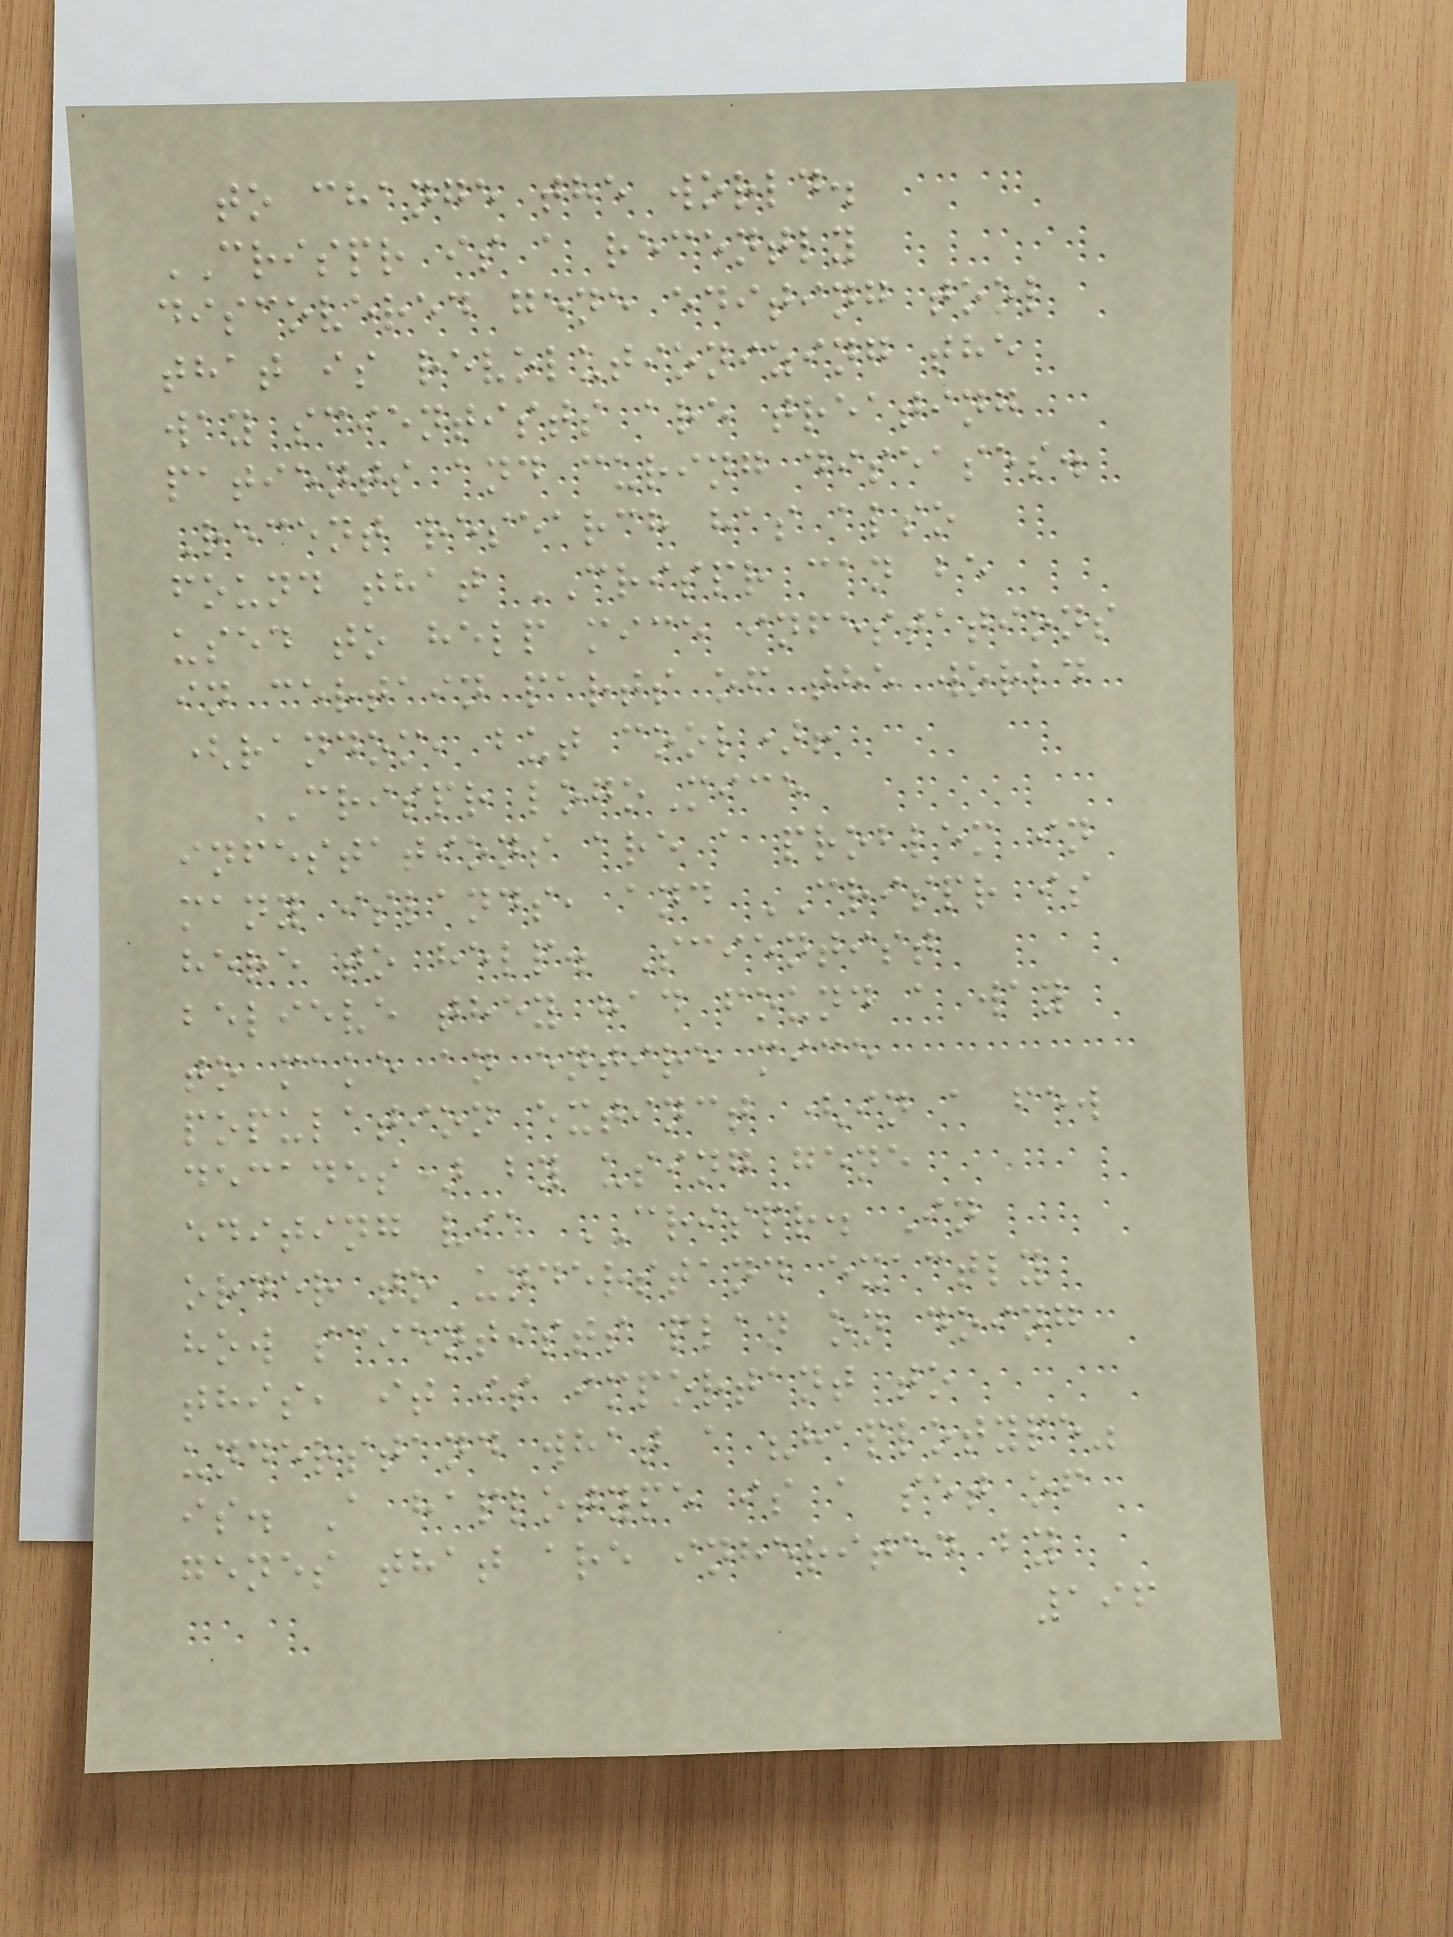to change the world.
CRISPR is a recently
discovered gene editing tool
that is revolutionizing the
way scientists are treating
patients and curing diseases.
Recent research has also
found that CRISPR can be
used to help mice infestations
in certain parts of the world
(random, but cool)!
CRISPR logoMice
infestations are a problem in
many islands, and CRISPR is
here to help. Scientist
believe they had found a way
to make an entire mice
population extinct (in a few
decades) by using gene
editing via CRISPR. In
order to understand exactly
how scientists plan on doing
this, it is important to
understand what a "haplotype"
is. A haplotype is a set of
genes that are inherited by
196
